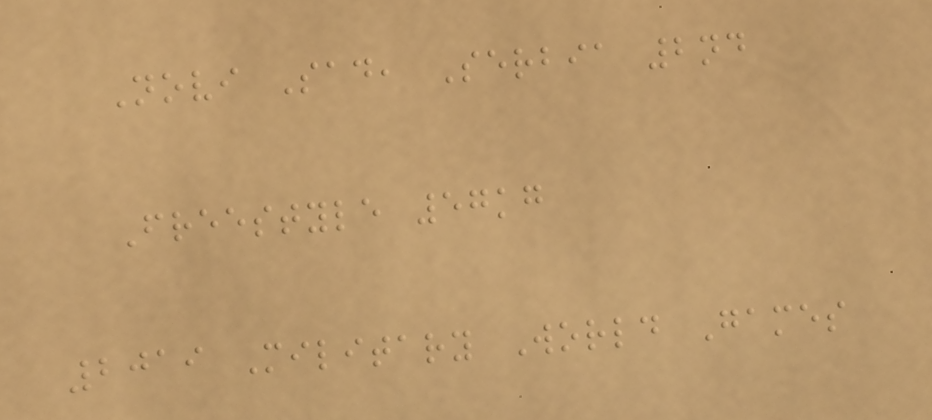Novi Sad, Serbia 2nd
Freestyle 57kg
2019 Military World Games
